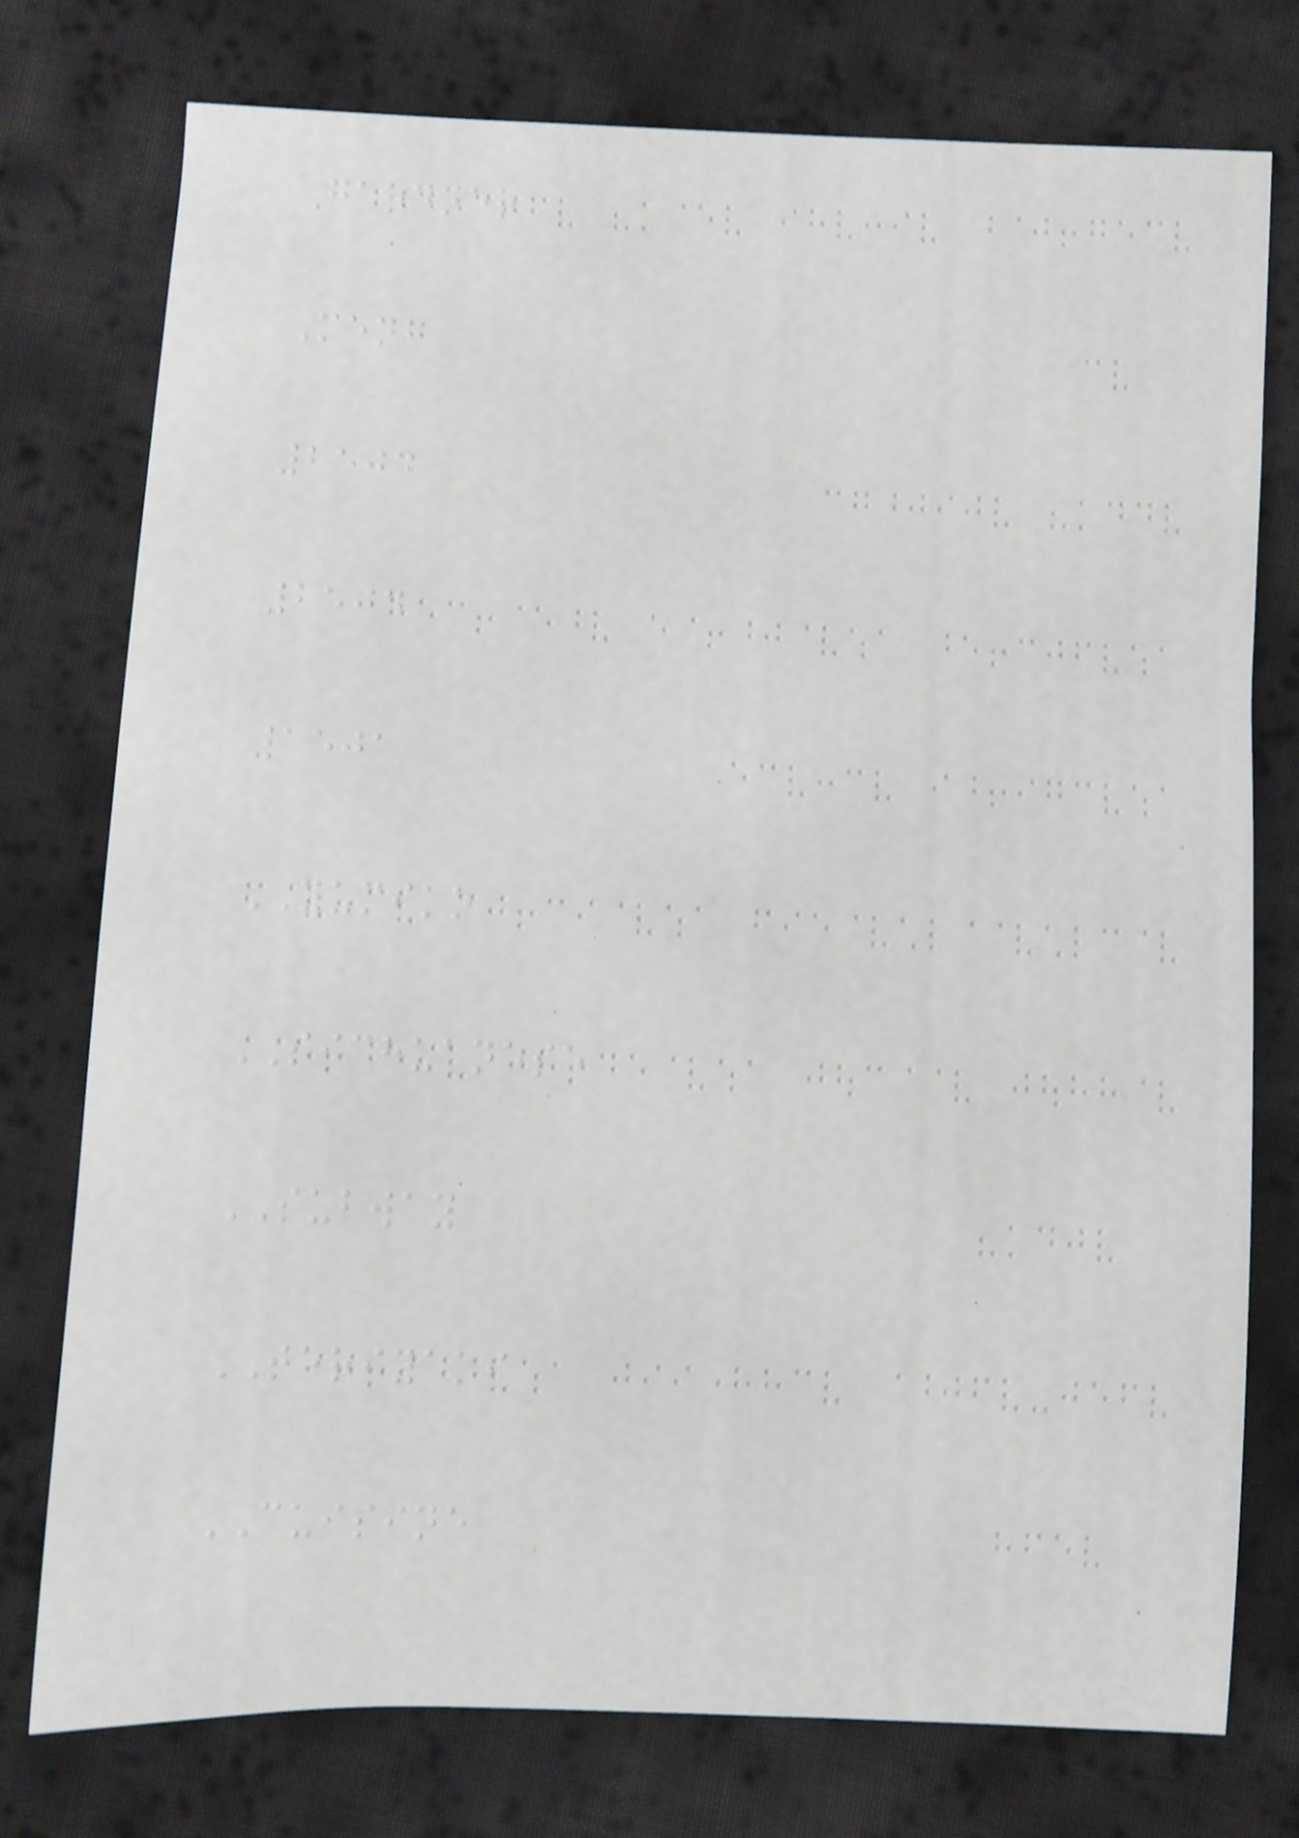Gardner
Meng
2504
2504
1501
YUMIKO
SICHUANESE
SUBWAY
TERIYAKI
CUISINE
